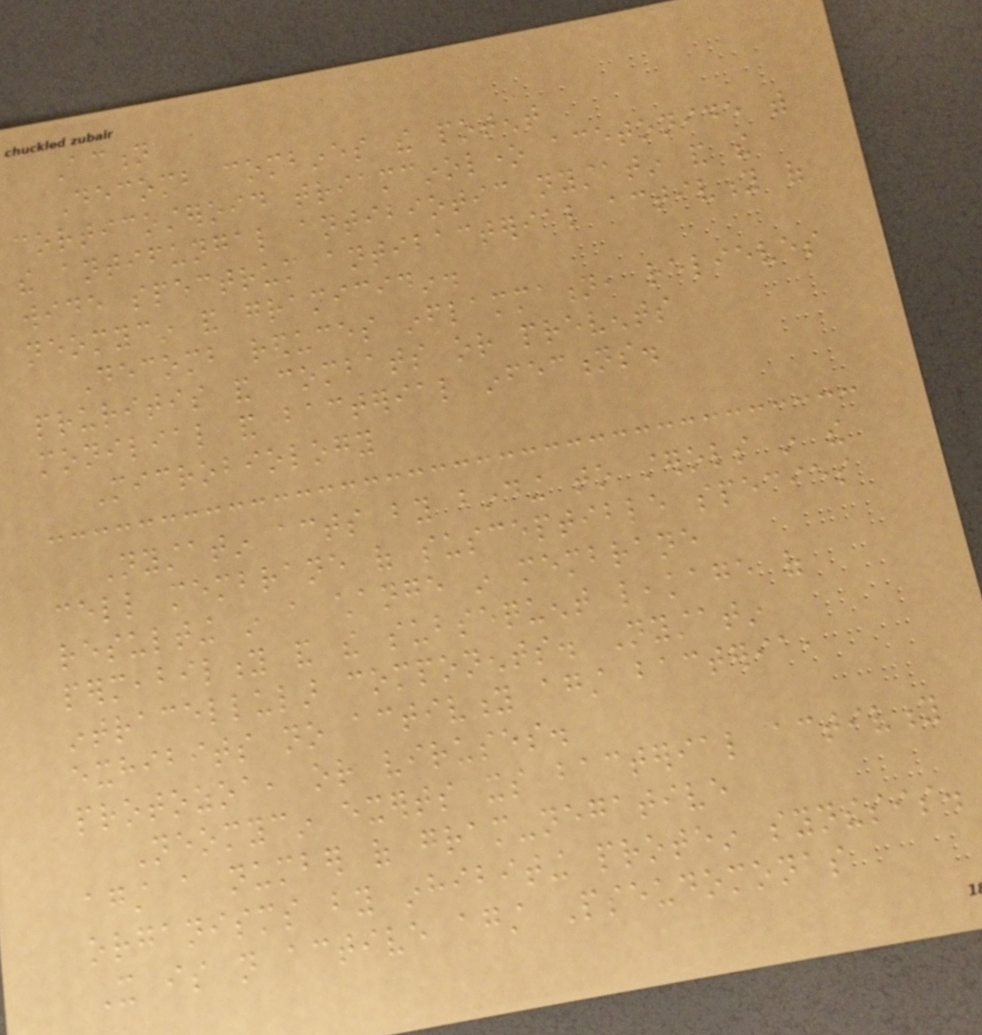Action
Decomb combines the potent
corticosteroid triamcinolone acetonide with
the antifungal antibiotic nystatin and the
wide spectrum antibacterial activity of
neomycin and gramicidin.
Decomb reduces inflammation, relieves
pruritis and combats or prevents
monilial and bacterial infections.
Microbiology
Nystatin acts by binding to sterols in the
cell membrane of susceptible species
resulting in a change in membrane
permeability and the subsequent leakage of
intracellular components. Nystatin
exhibits no activity against bacteria,
protozoa, or viruses.
Neomycin exerts its bacterial activity
against a number of gram-negative
organisms by inhibiting protein synthesis.
It is not active against Pseudomonas
